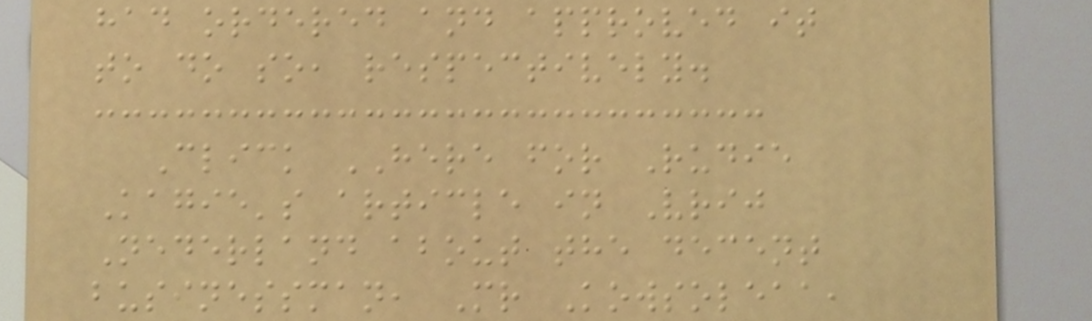had ordered and approved it
to do so, respectively.
Click HERE for Rudie
Kagie's article in Vrij
Nederland about the decent
businessman, Mr Kowsoleaa,
